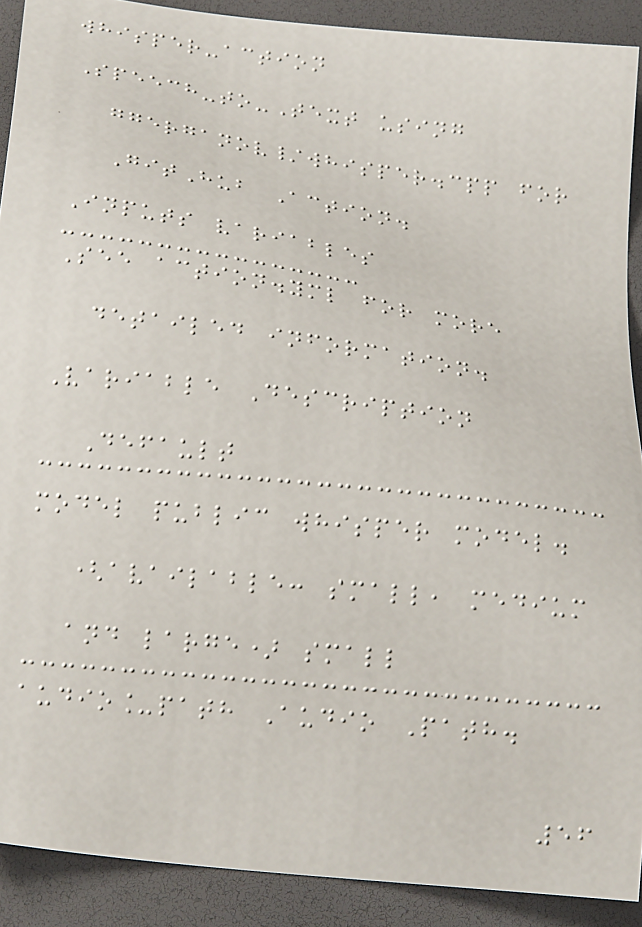whisper-action
Speech-to-Text using
ggerganov/whisper.cpp for
GitHub Action.
Inputs variables
See action.yml for more
detailed information.
Variable Description
Default
model public whisper model.
(available: small, medium
and large) small
audio_path Audio Path.
56
